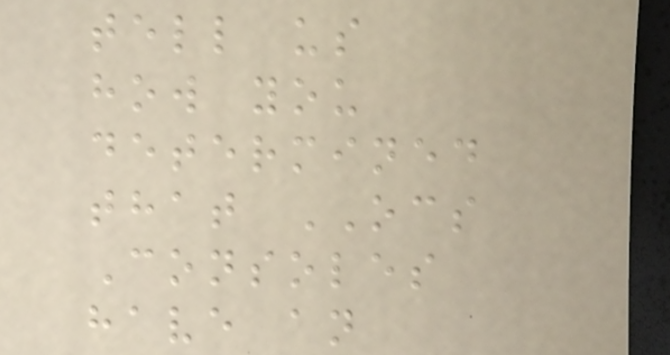tell us
how you
determined
that OCS
Consoles
have an
